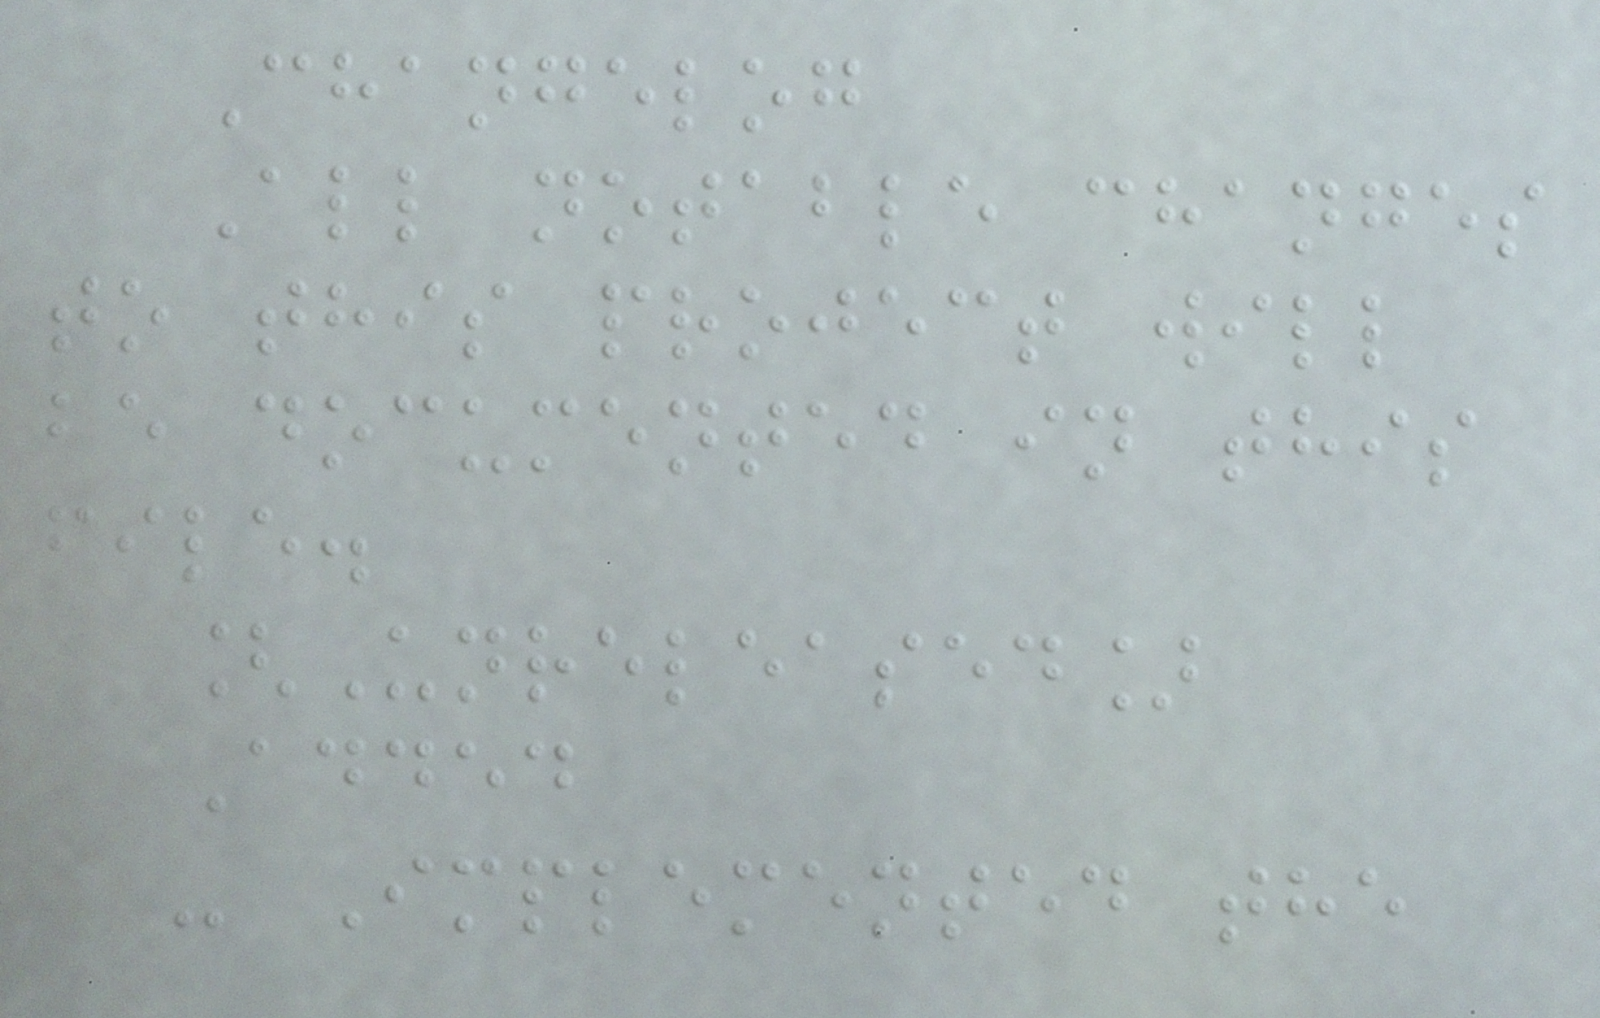Changelog
All notable changes
to this project will
be documented in this
file.
[Unreleased]
Added
- Implemented the
